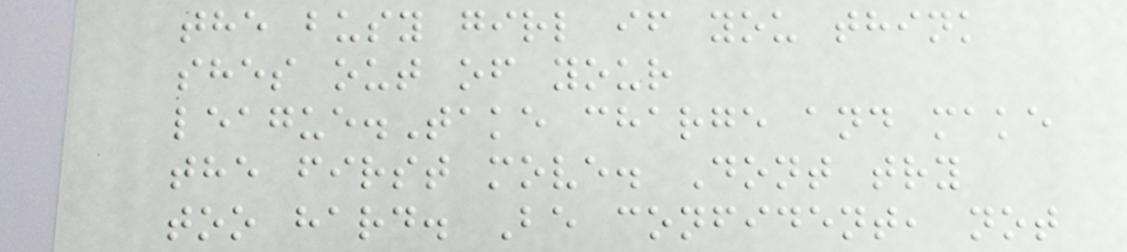the busy girl if you think
shes out of your
league.Take charge and make
the first move. Dont try
too hard. Be confident, not
